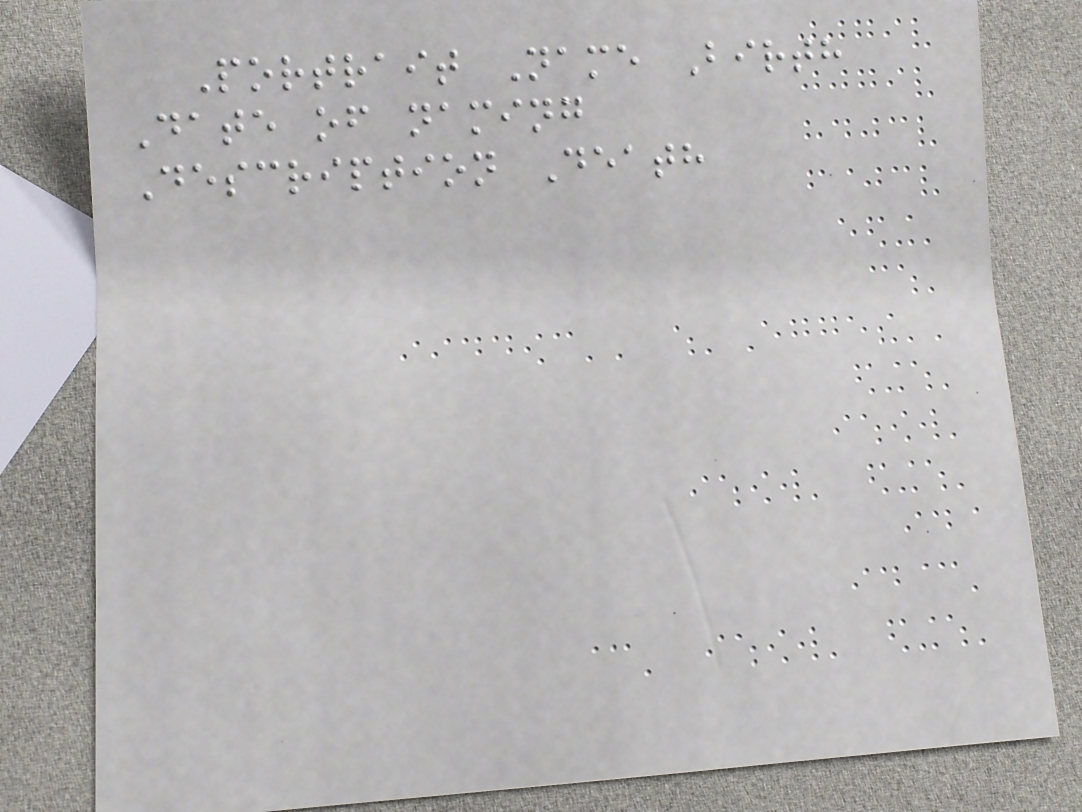Portrait Name Birth
Date of naming
Description Death
